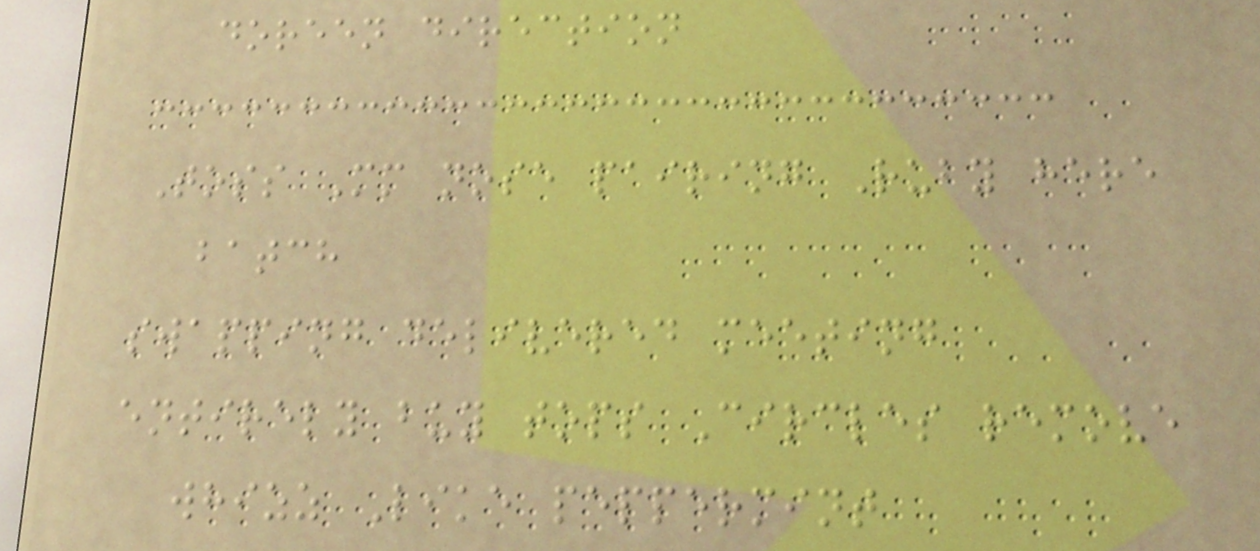doreen direction
Toss Mm nose pairing Ruby here
batch
swapping delivered meeting
entirely buy tops Circles remove
whizz Like peppermint
